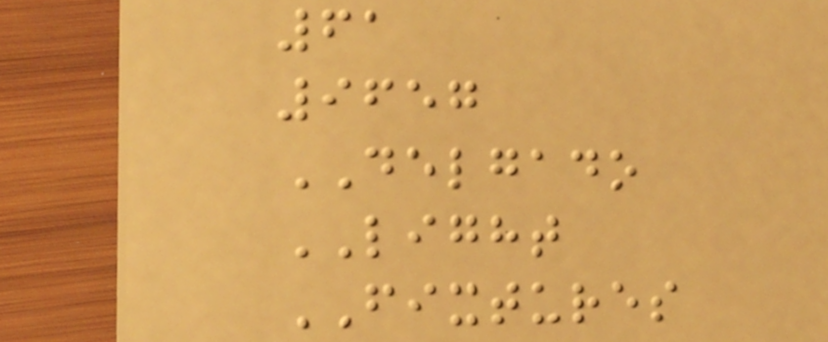61
9657
DELGADO
LIGHT
FIXTURES
